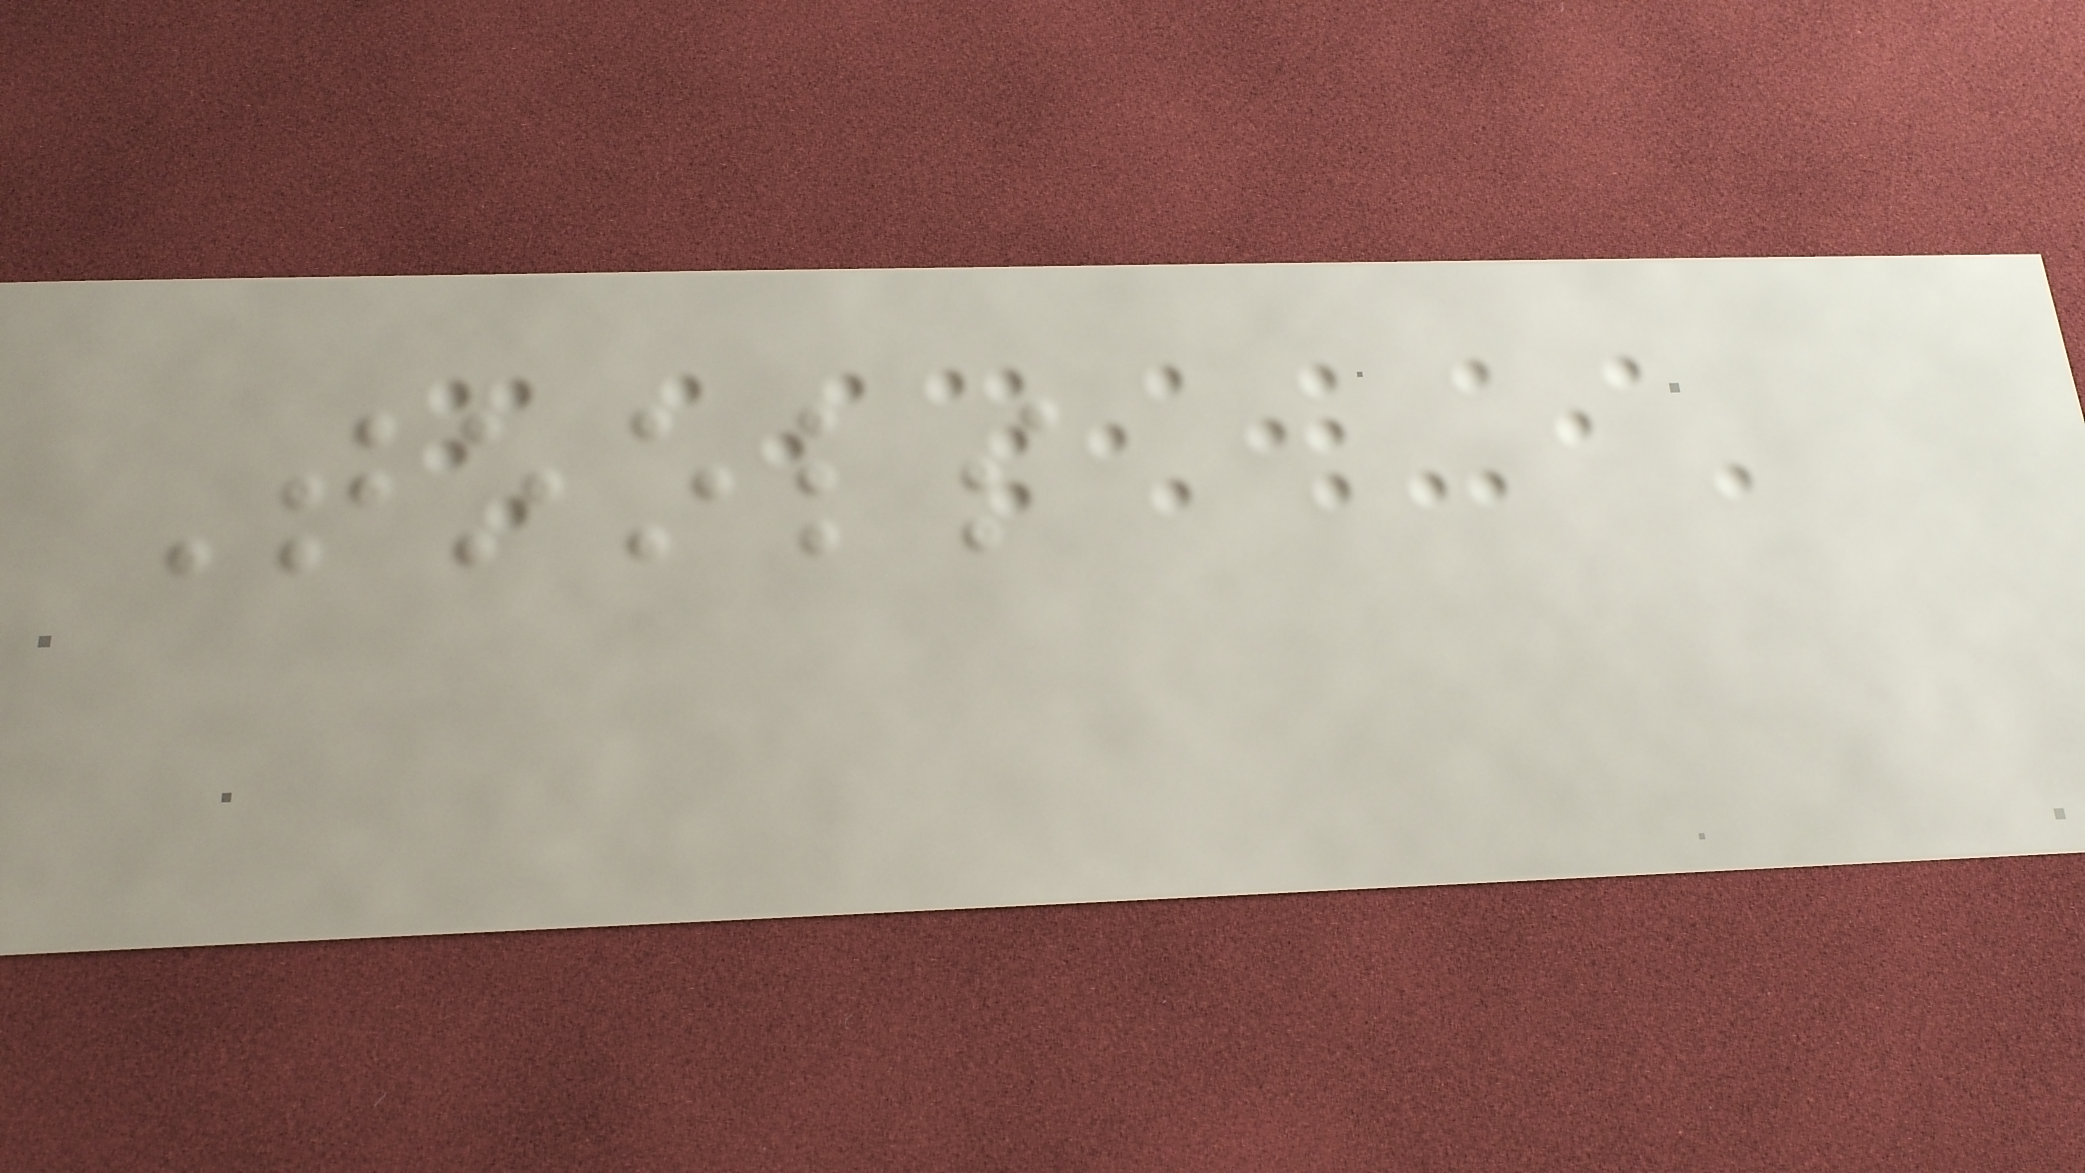Tools
